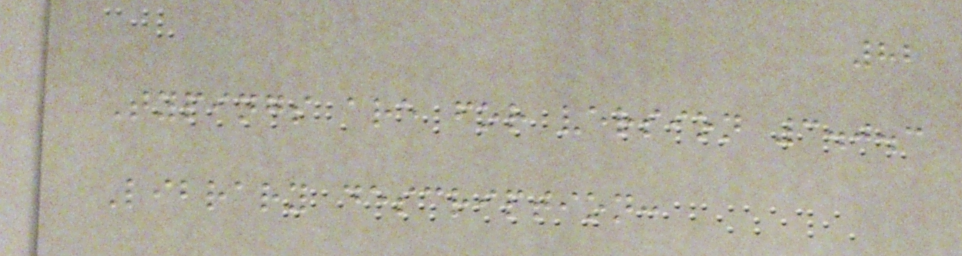82
Typings are for version 3.0.3
Library description:
